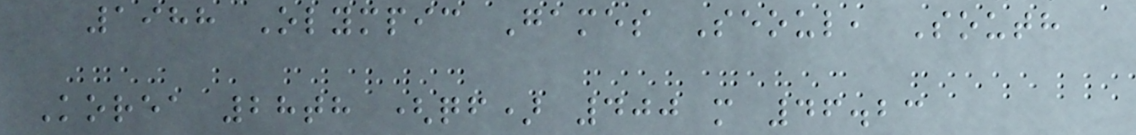1988 Olympic Games Seoul, South
Korea 28th (qf) 400 m 46.23
